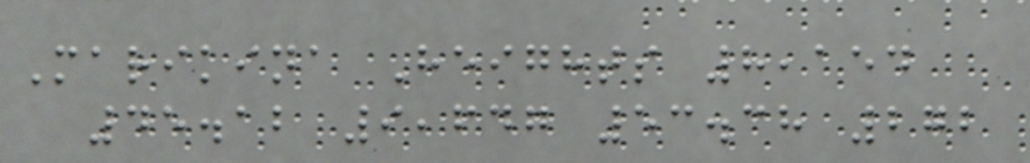Marikina Heights 8,154
45.12 9,647 53.38 272
